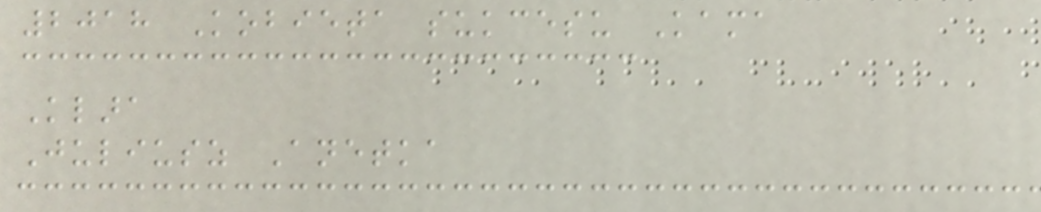2018 Kobieta sukcesu Kama
Klara
Juliusz Anetka
